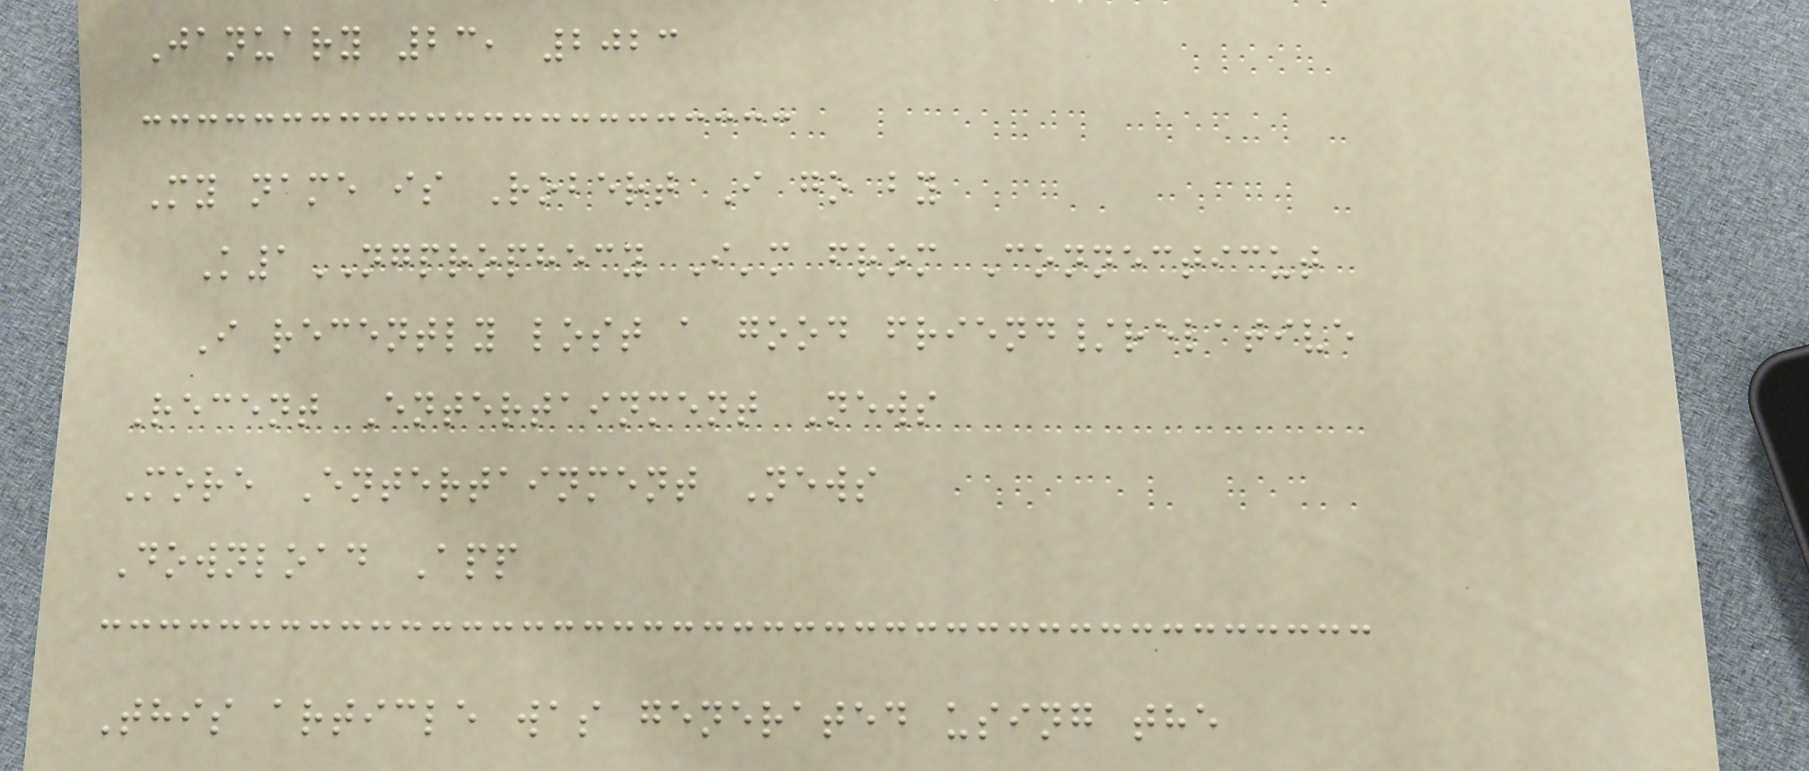January 23, 2023
My name is Robert I go by
K1NGPROPHECY I'm from Connecticut
I recently lost a good friend/relative
Recent Entertainment News
More Entertainment News
Download App
This article was generated using the
